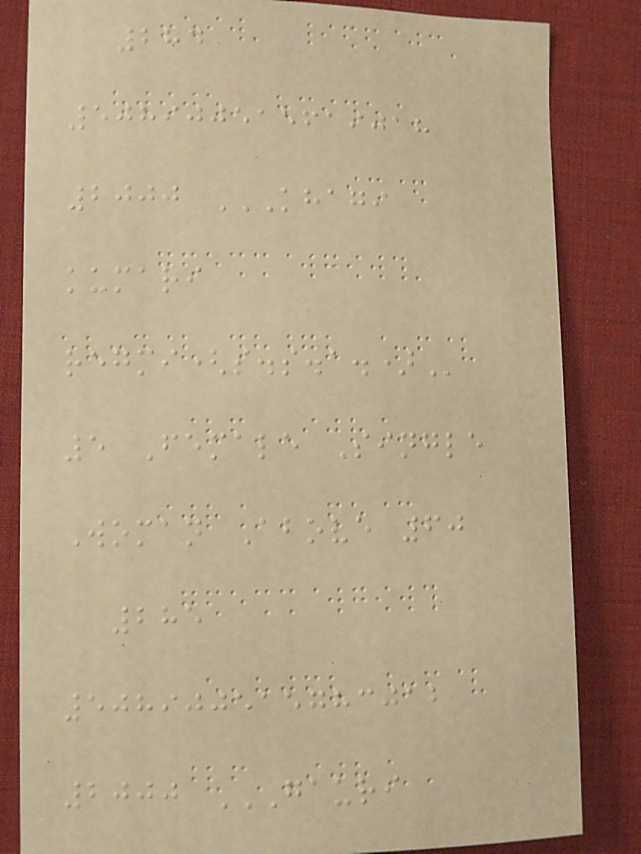284
508900515619018
2000 KHAGI
KUMARI
REGMI(S.S.A.)
5 Female Single
Woman Above 60
285
508900515783012
2000 GAURI
